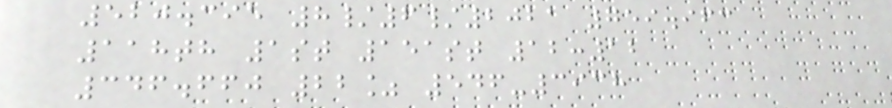520.395 8/6/2021 759.963
118th 1st 151st 12:12
346.660 22% 546-3938
